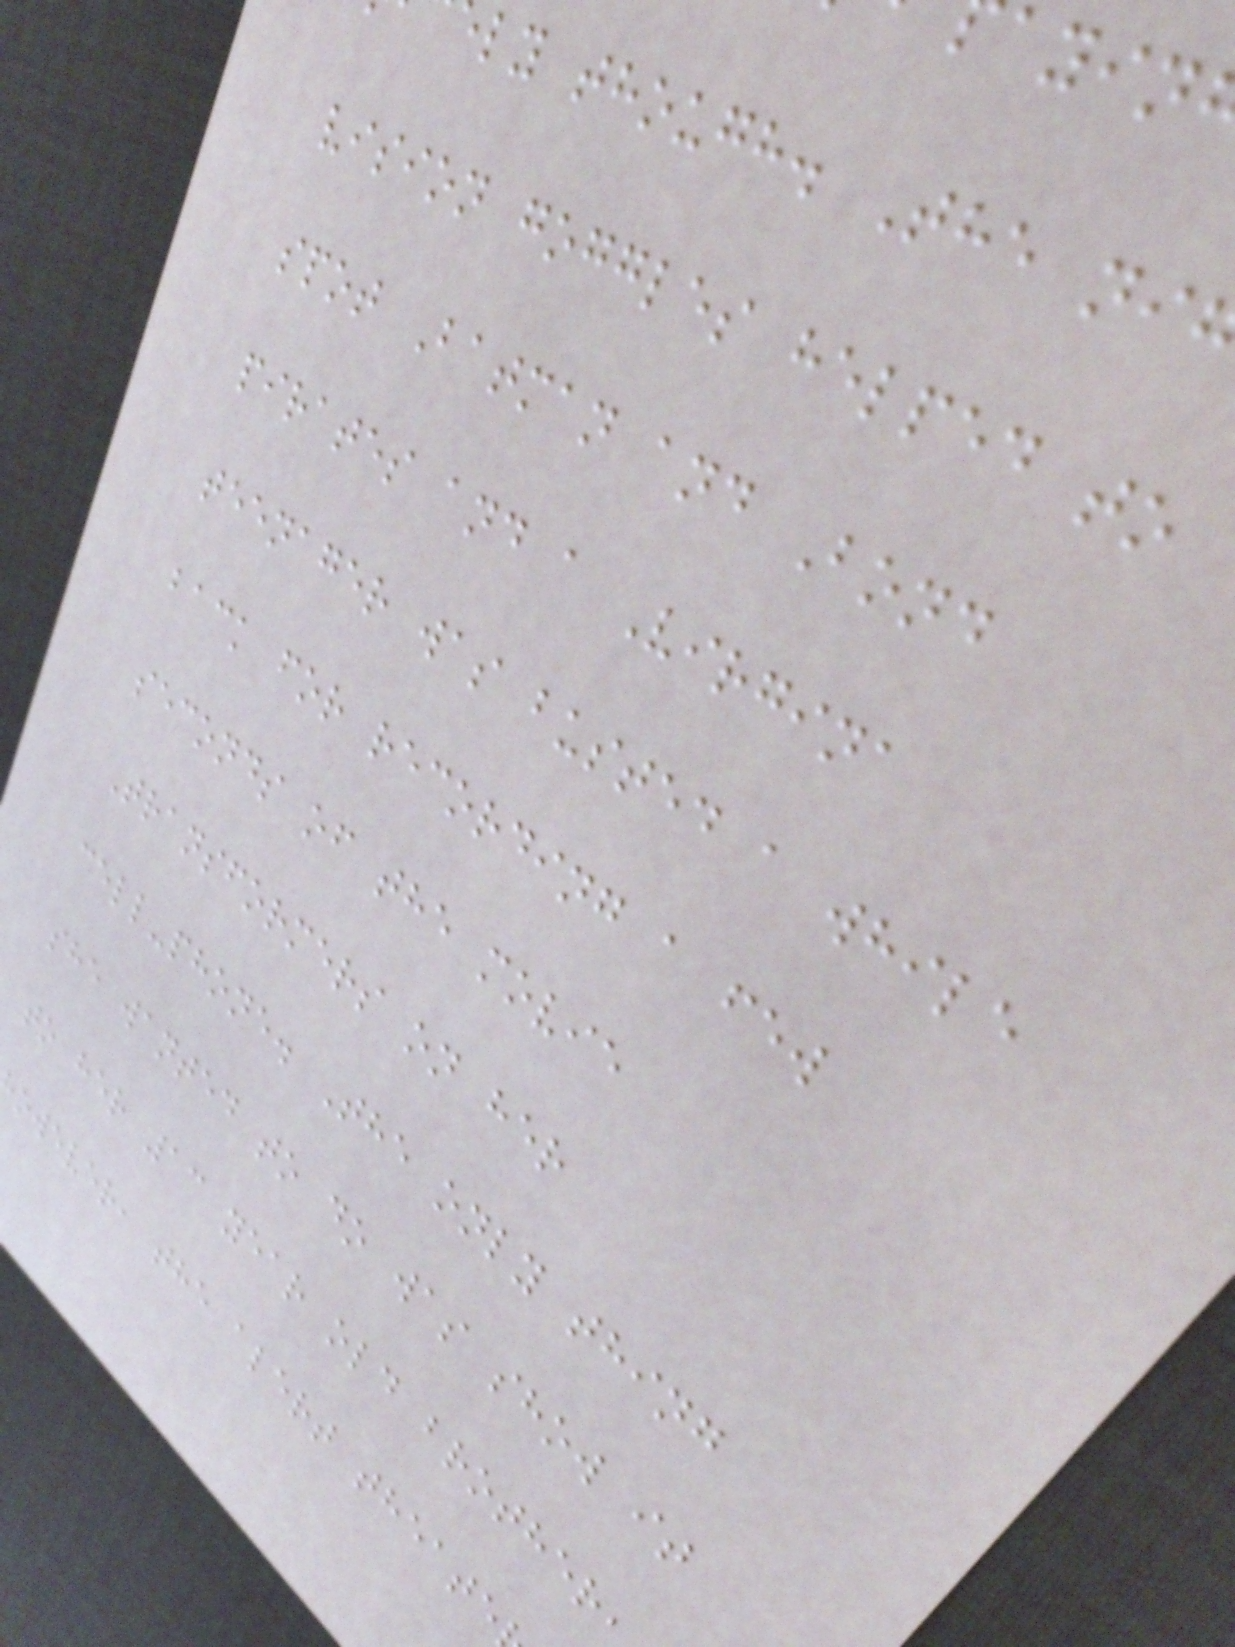ly though. The ni
vision goggles helped to
spot Batman and Bond
pirates and a Virgina
teenager was busted a while
back for recording a few
seconds of the movie
Transformers on her
cell-phone. The only thing
she wanted to do was show it
to her 13 year old brother
owever, the alert theate
